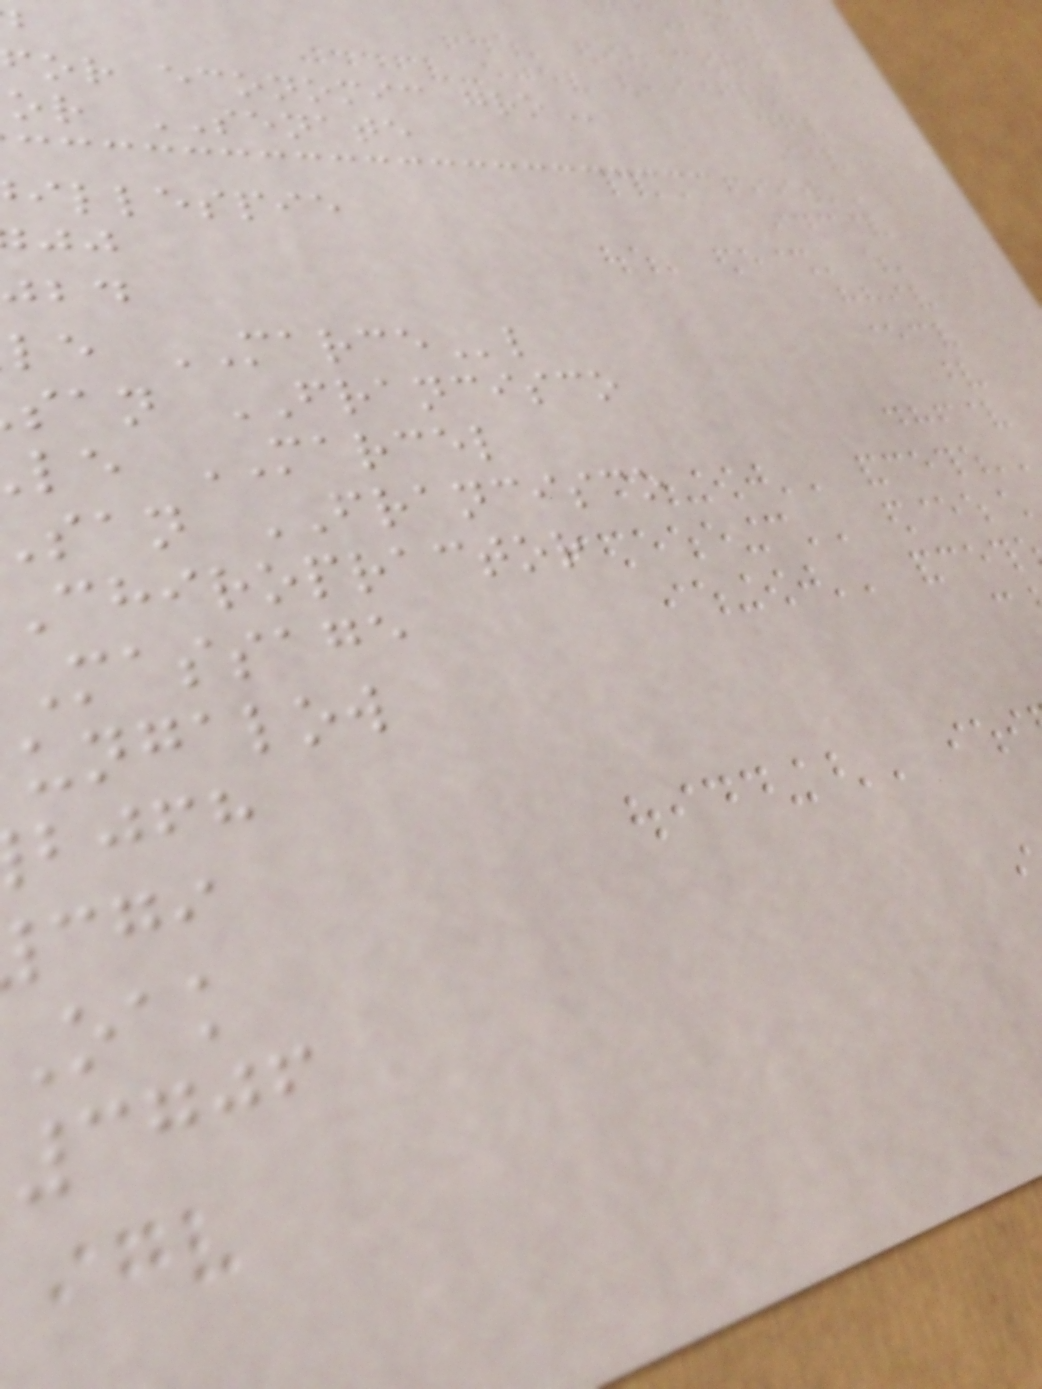or economic
or SENATE
illespie
le MARCEl
san FRANCISCO
le MARCEL
san FRANCISCO
chiropractor
massage
ungalow
bjfh
3706
